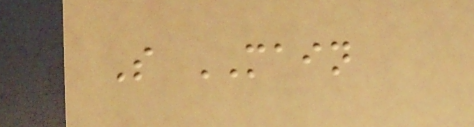S MAIN
